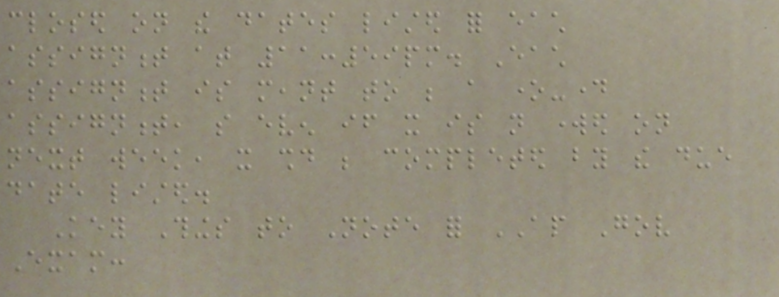closed on the dates listed for each
assignment at 11:59pm. Each
assignment is meant to be a one-day
assignment, so even if it is not worked on
next week, it should be completed by the due
date listed.
Key Things to Note for AP Gov
Exam:
